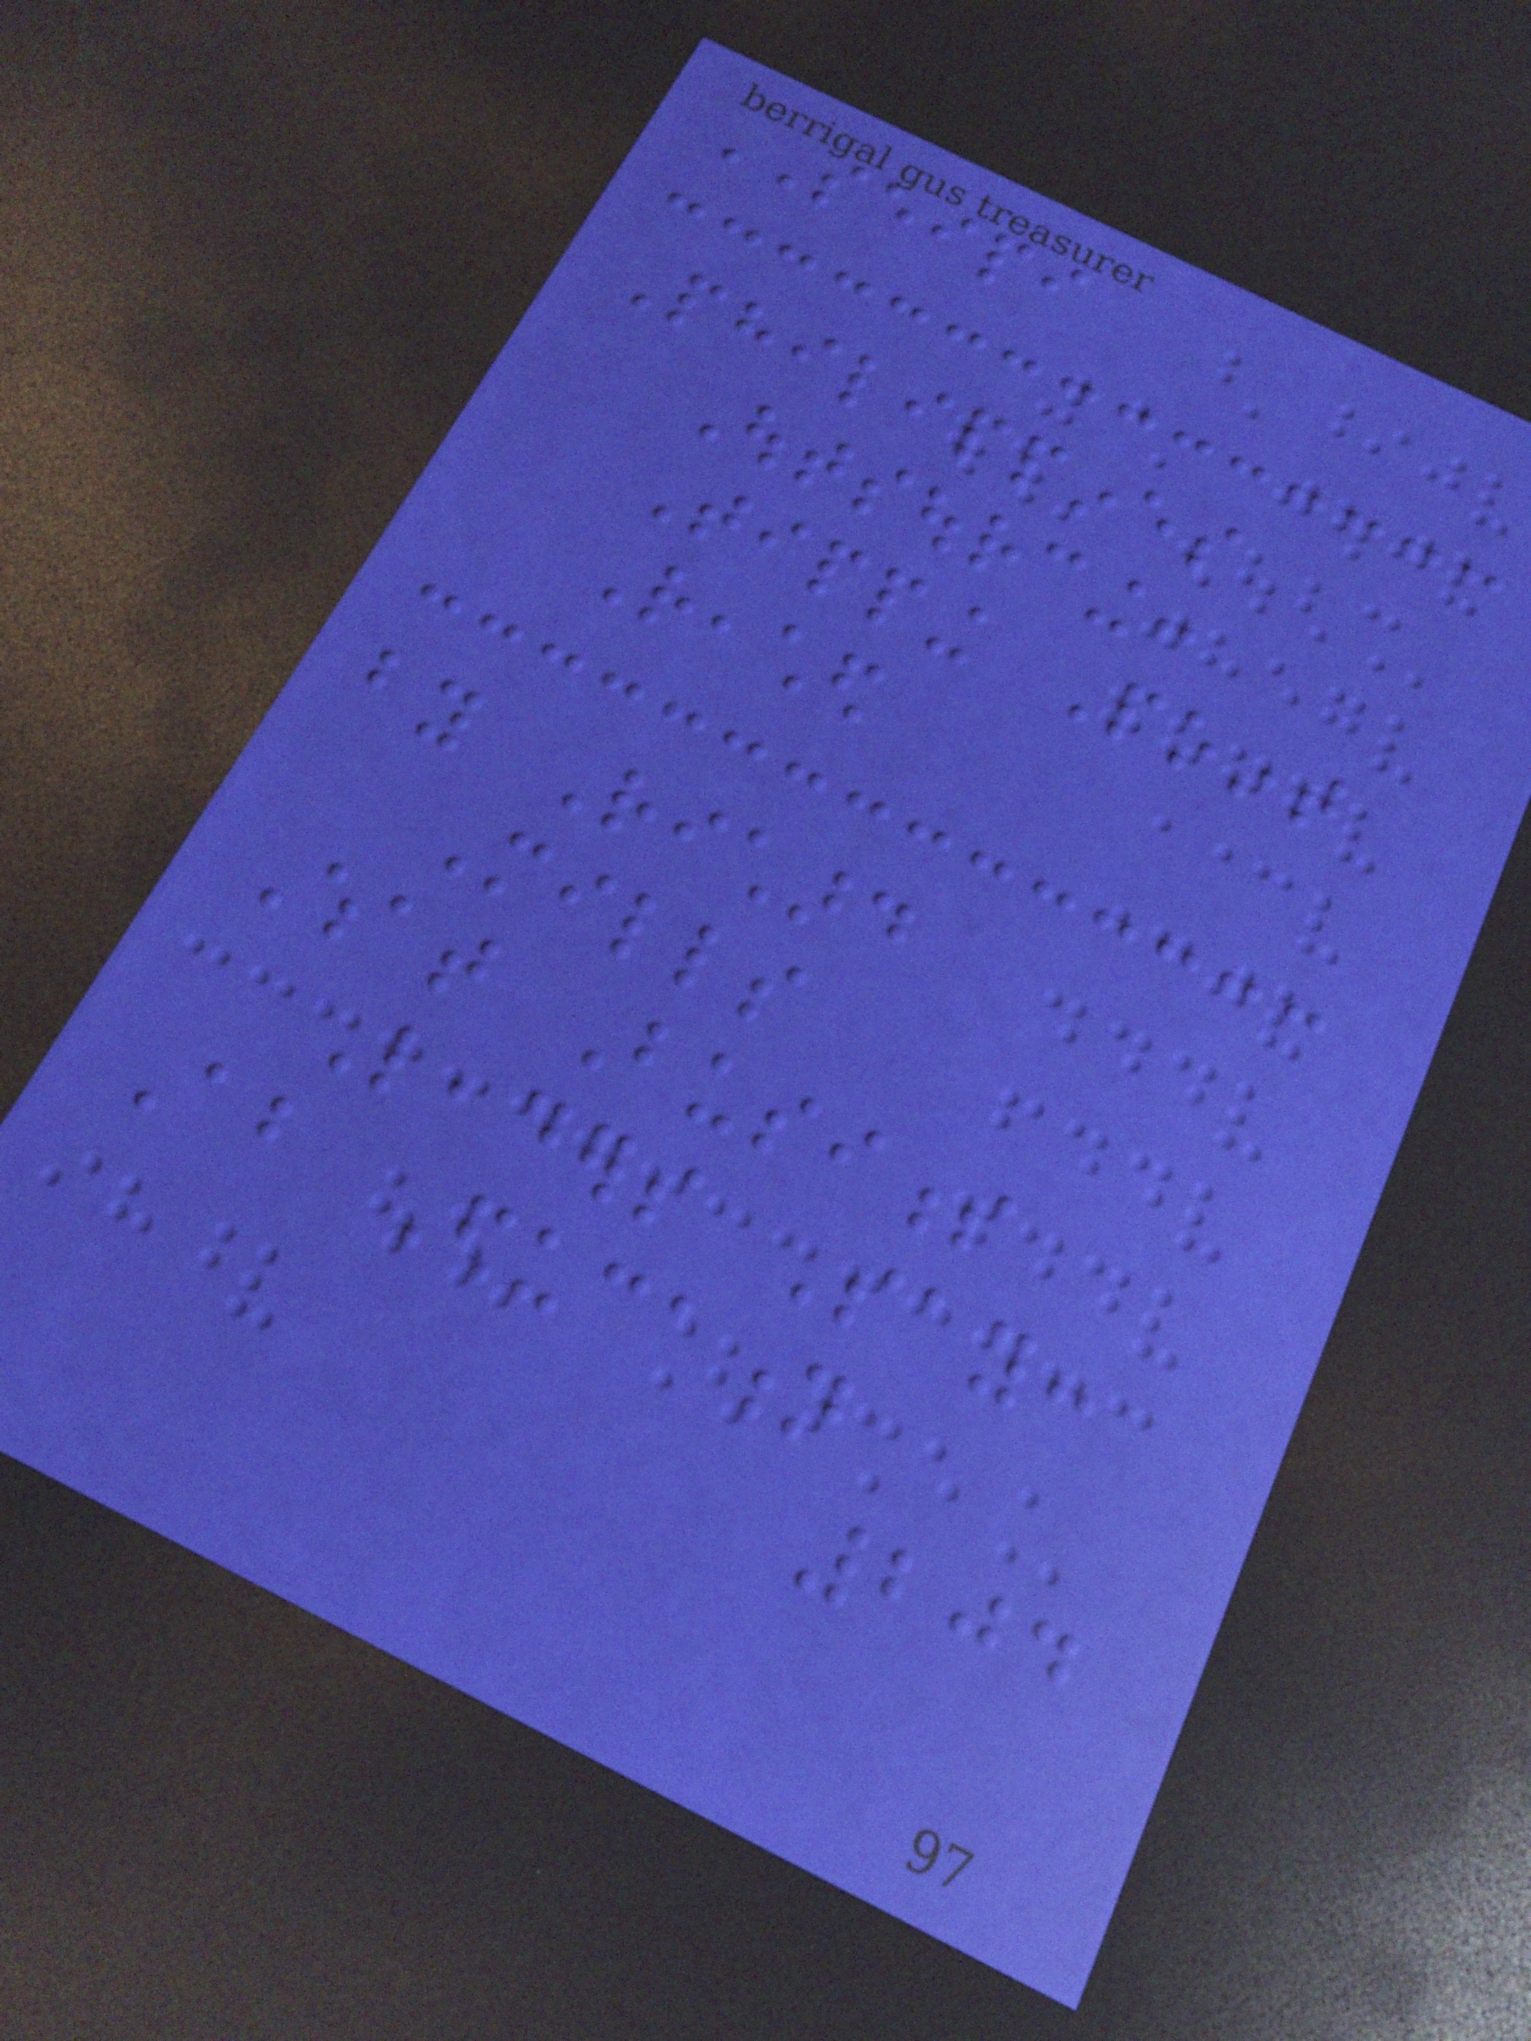SEIPI
Philippines
Outsourcing:
Tipping Point
Reached
by Richard
Mills
What Business
Leaders Say:
About Education
204
